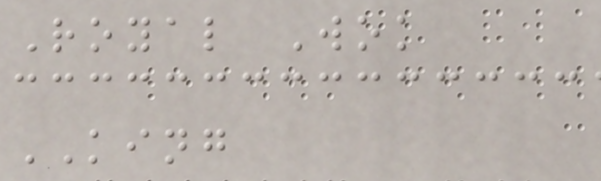Royal Wok
KING
